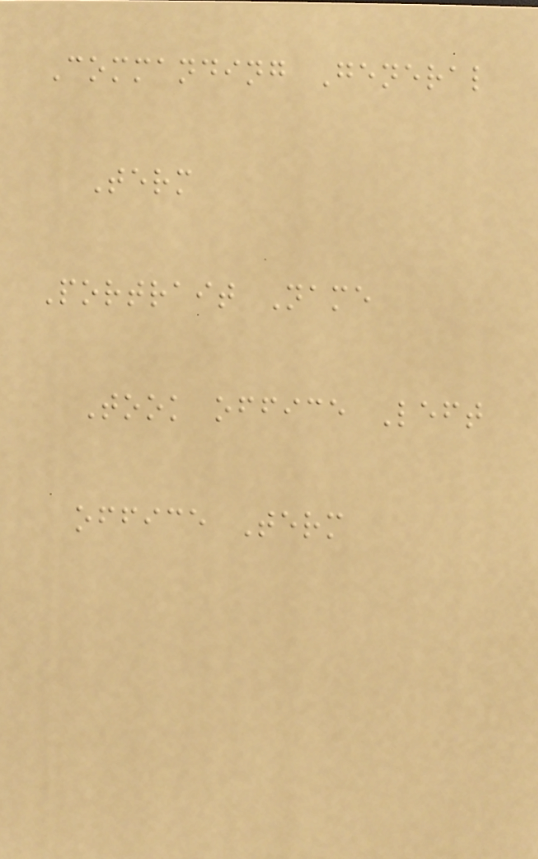Commanding General
Term
Portrait Name
Took office Left
office Term
